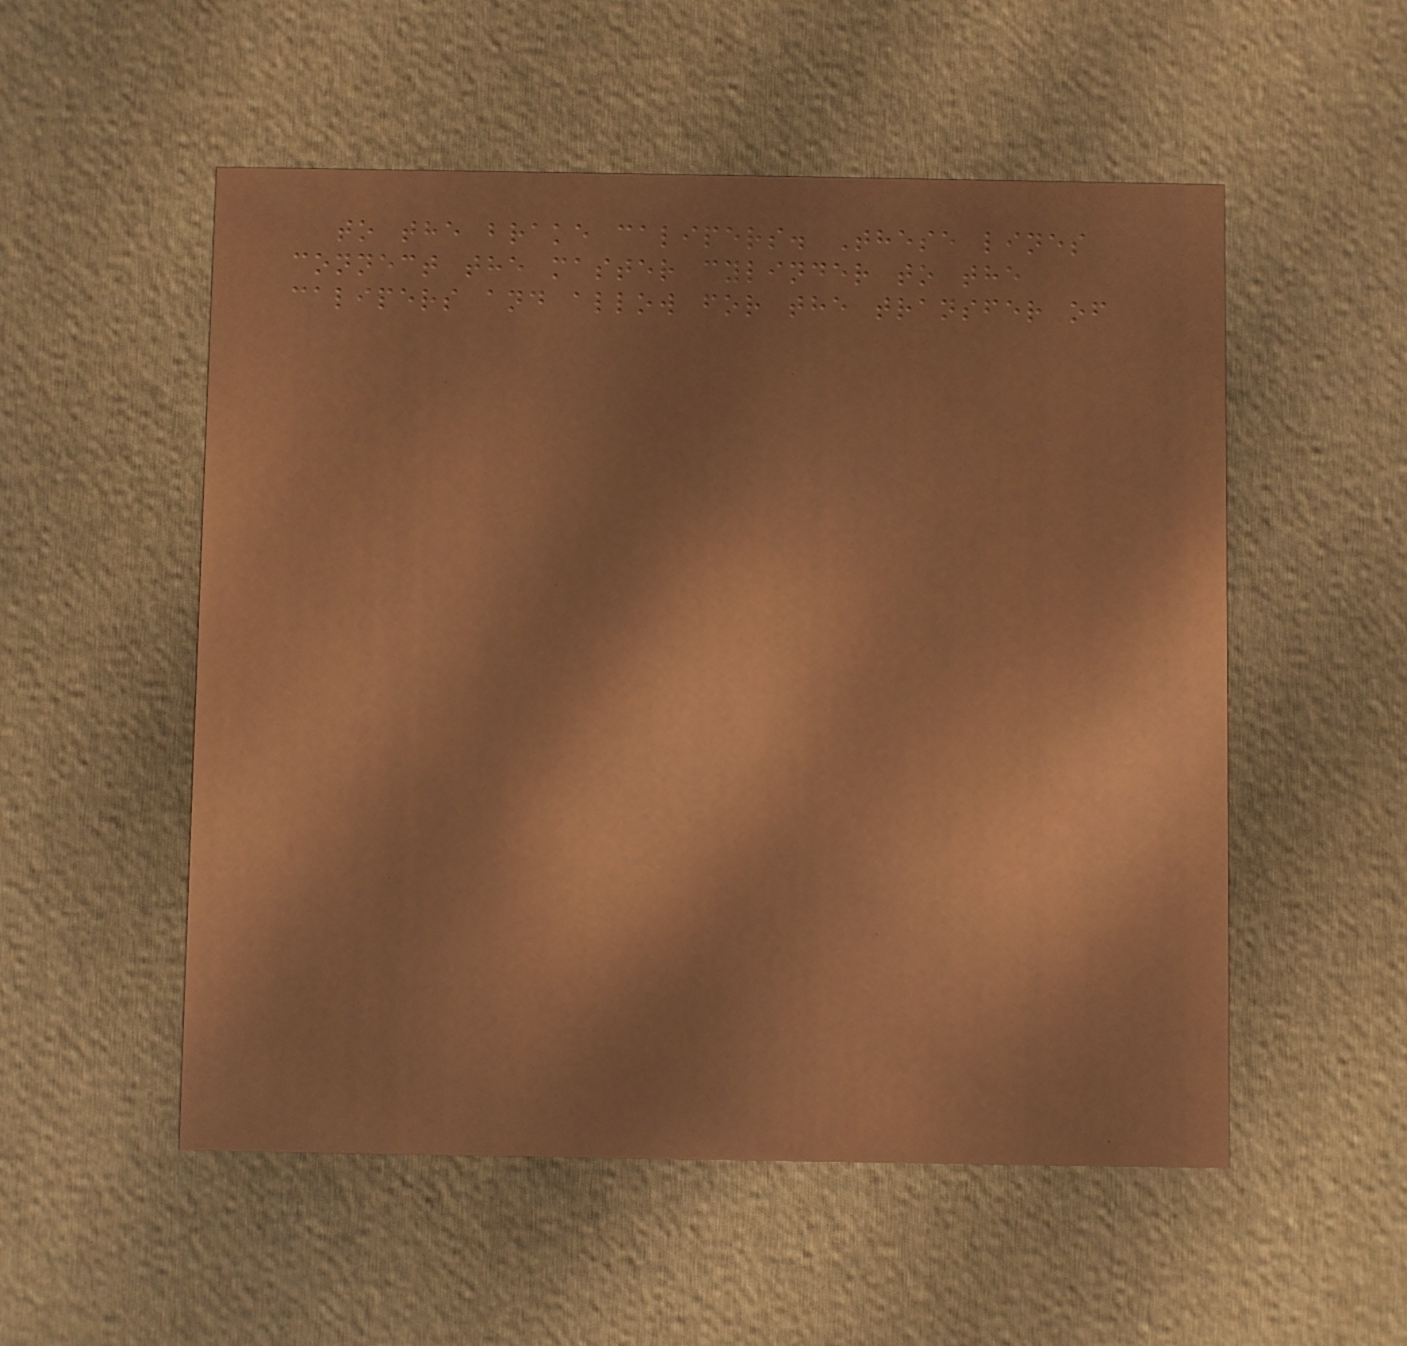to the brake calipers. These lines
connect the master cylinder to the
calipers and allow for the transfer of
